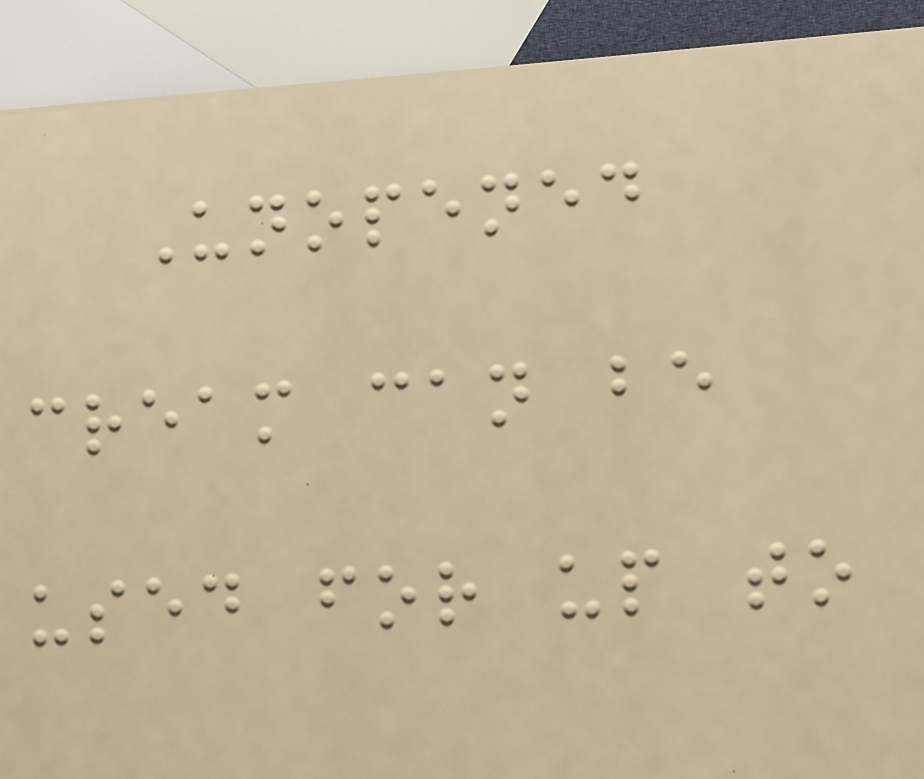Unopened
cream can be
used for up to
